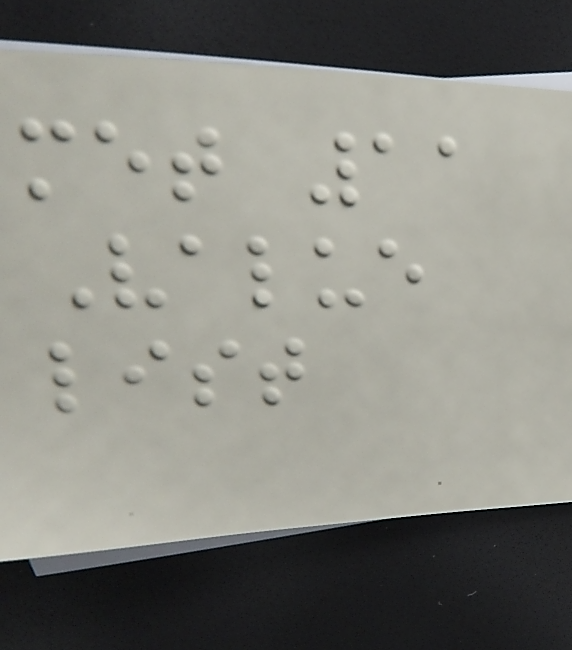met 11
Value
list
